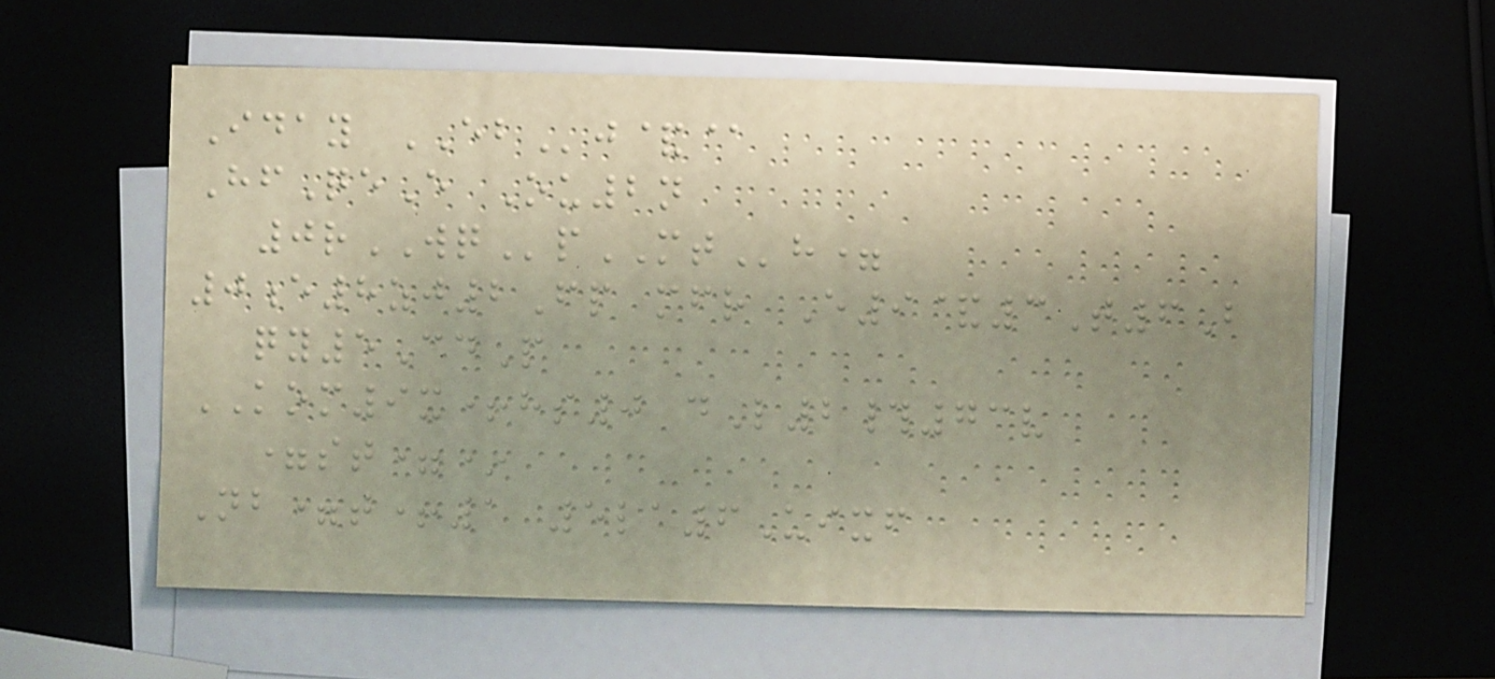Iday EBj&@
HfQeE Ou2n
0rWQpMTh=
0e8zj2Fp mfr E9&3T6B
qy5CdP
KOM9x+hs0 dL2#73v
=st=*
Nb=t+1 5la6Uixf
